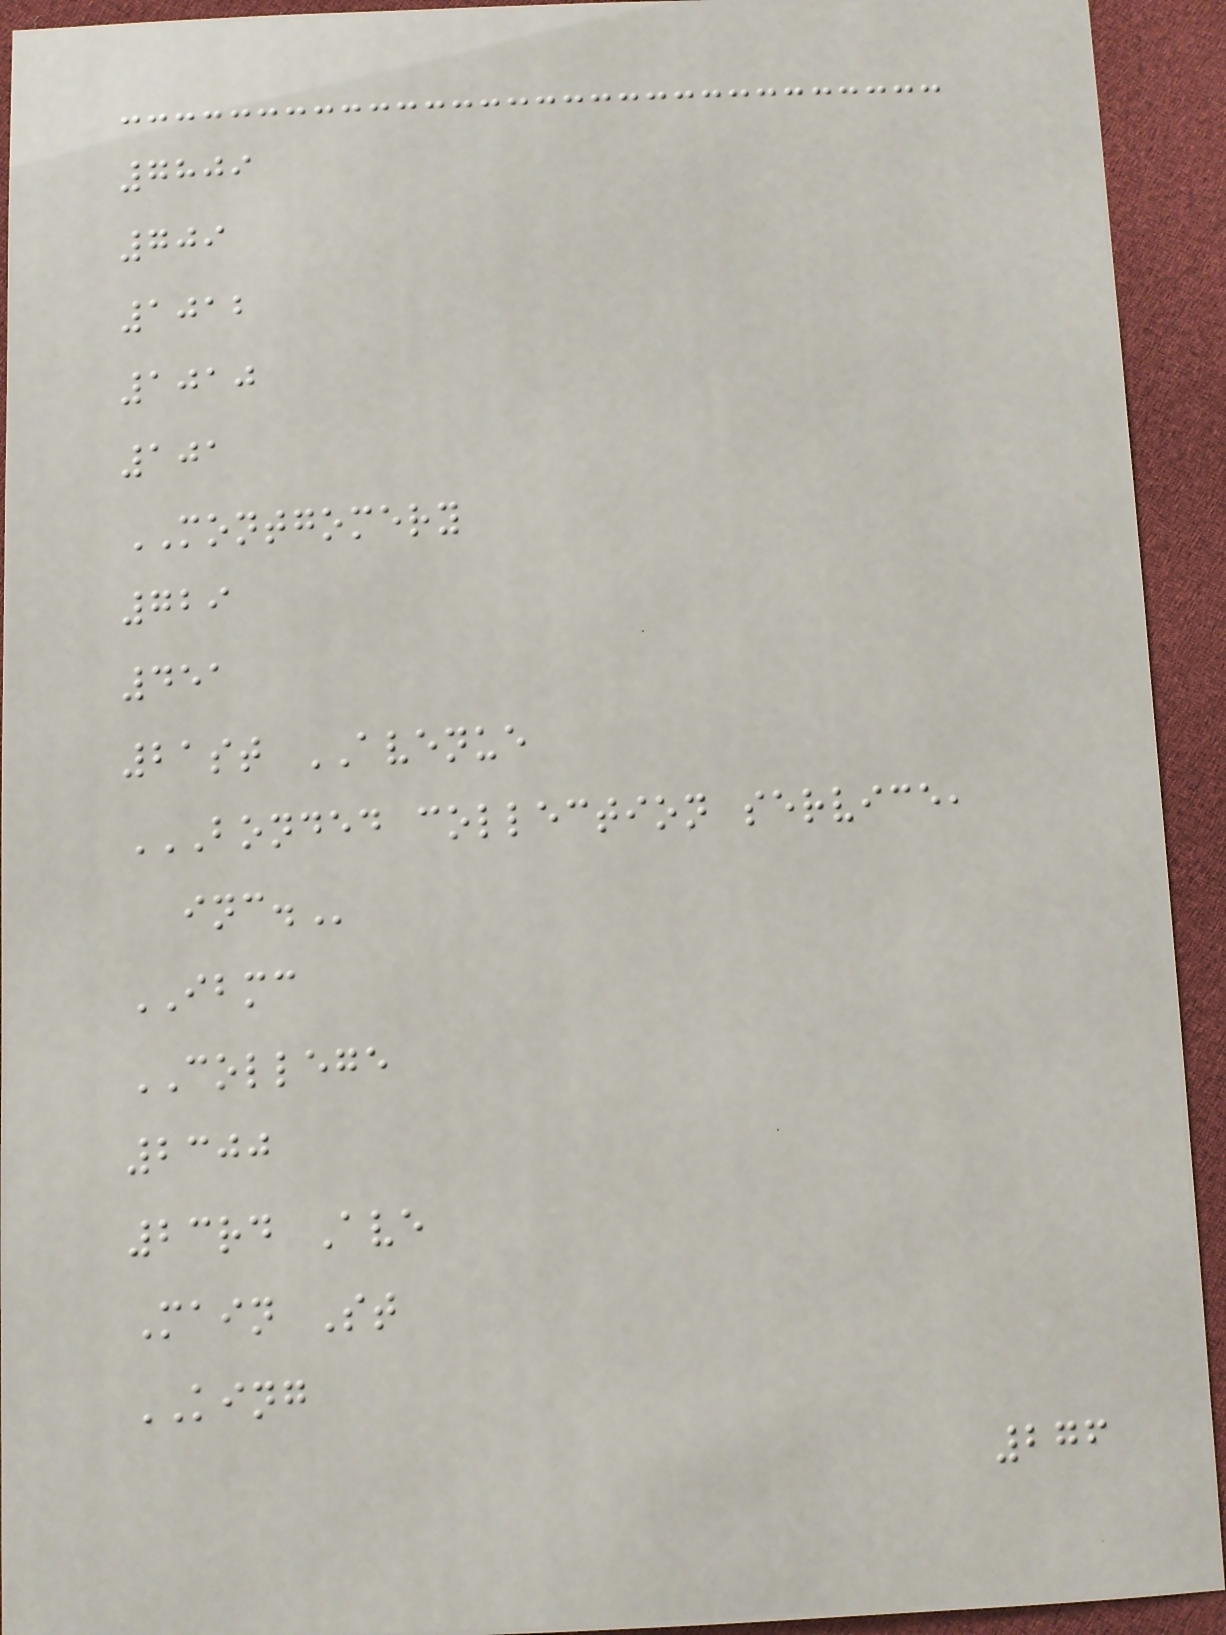7809
709
1012
1010
101
MONTGOMERY
729
451
21st AVENUE
BONDED COLLECTION SERVICE,
INC.
IBMC
COLLEGE
2300
23rd Ave
Main St
KING
276
